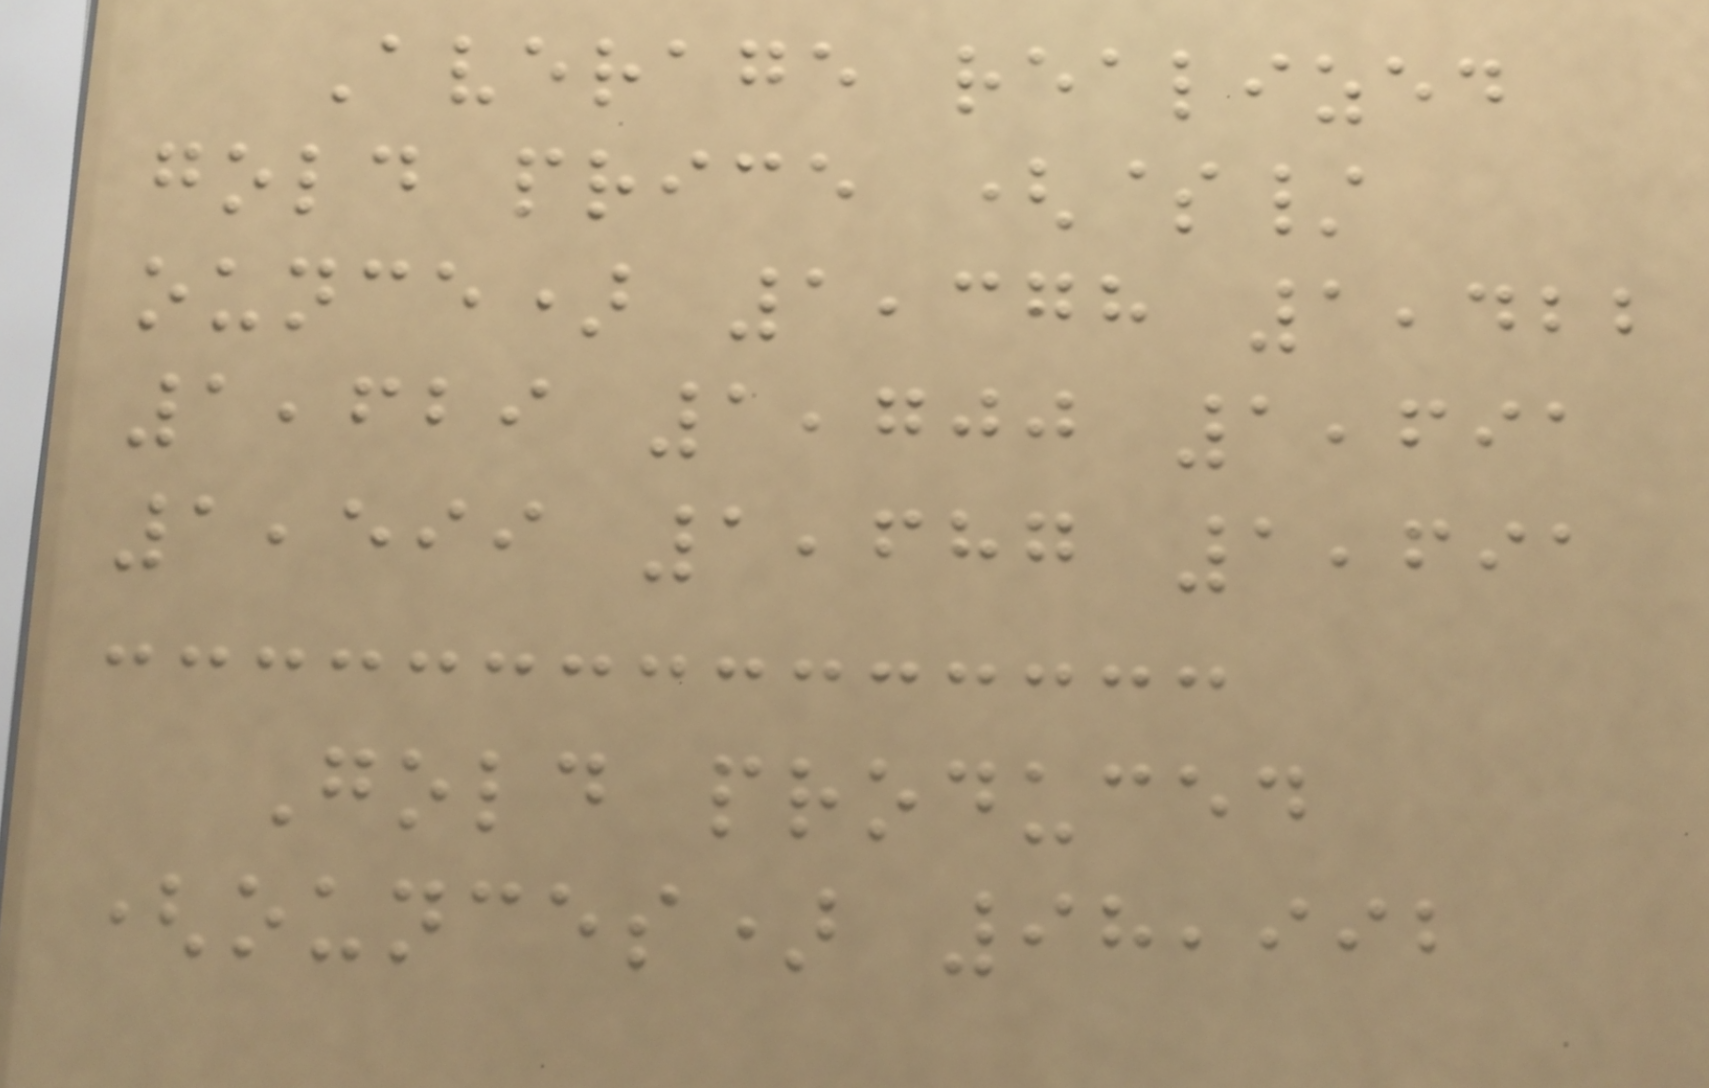Average realized
gold price ($/
ounce) 1,378 1,422
1,629 1,700 1,691
1,599 1,687 1,691
Gold produced
(ounces) 98,992
